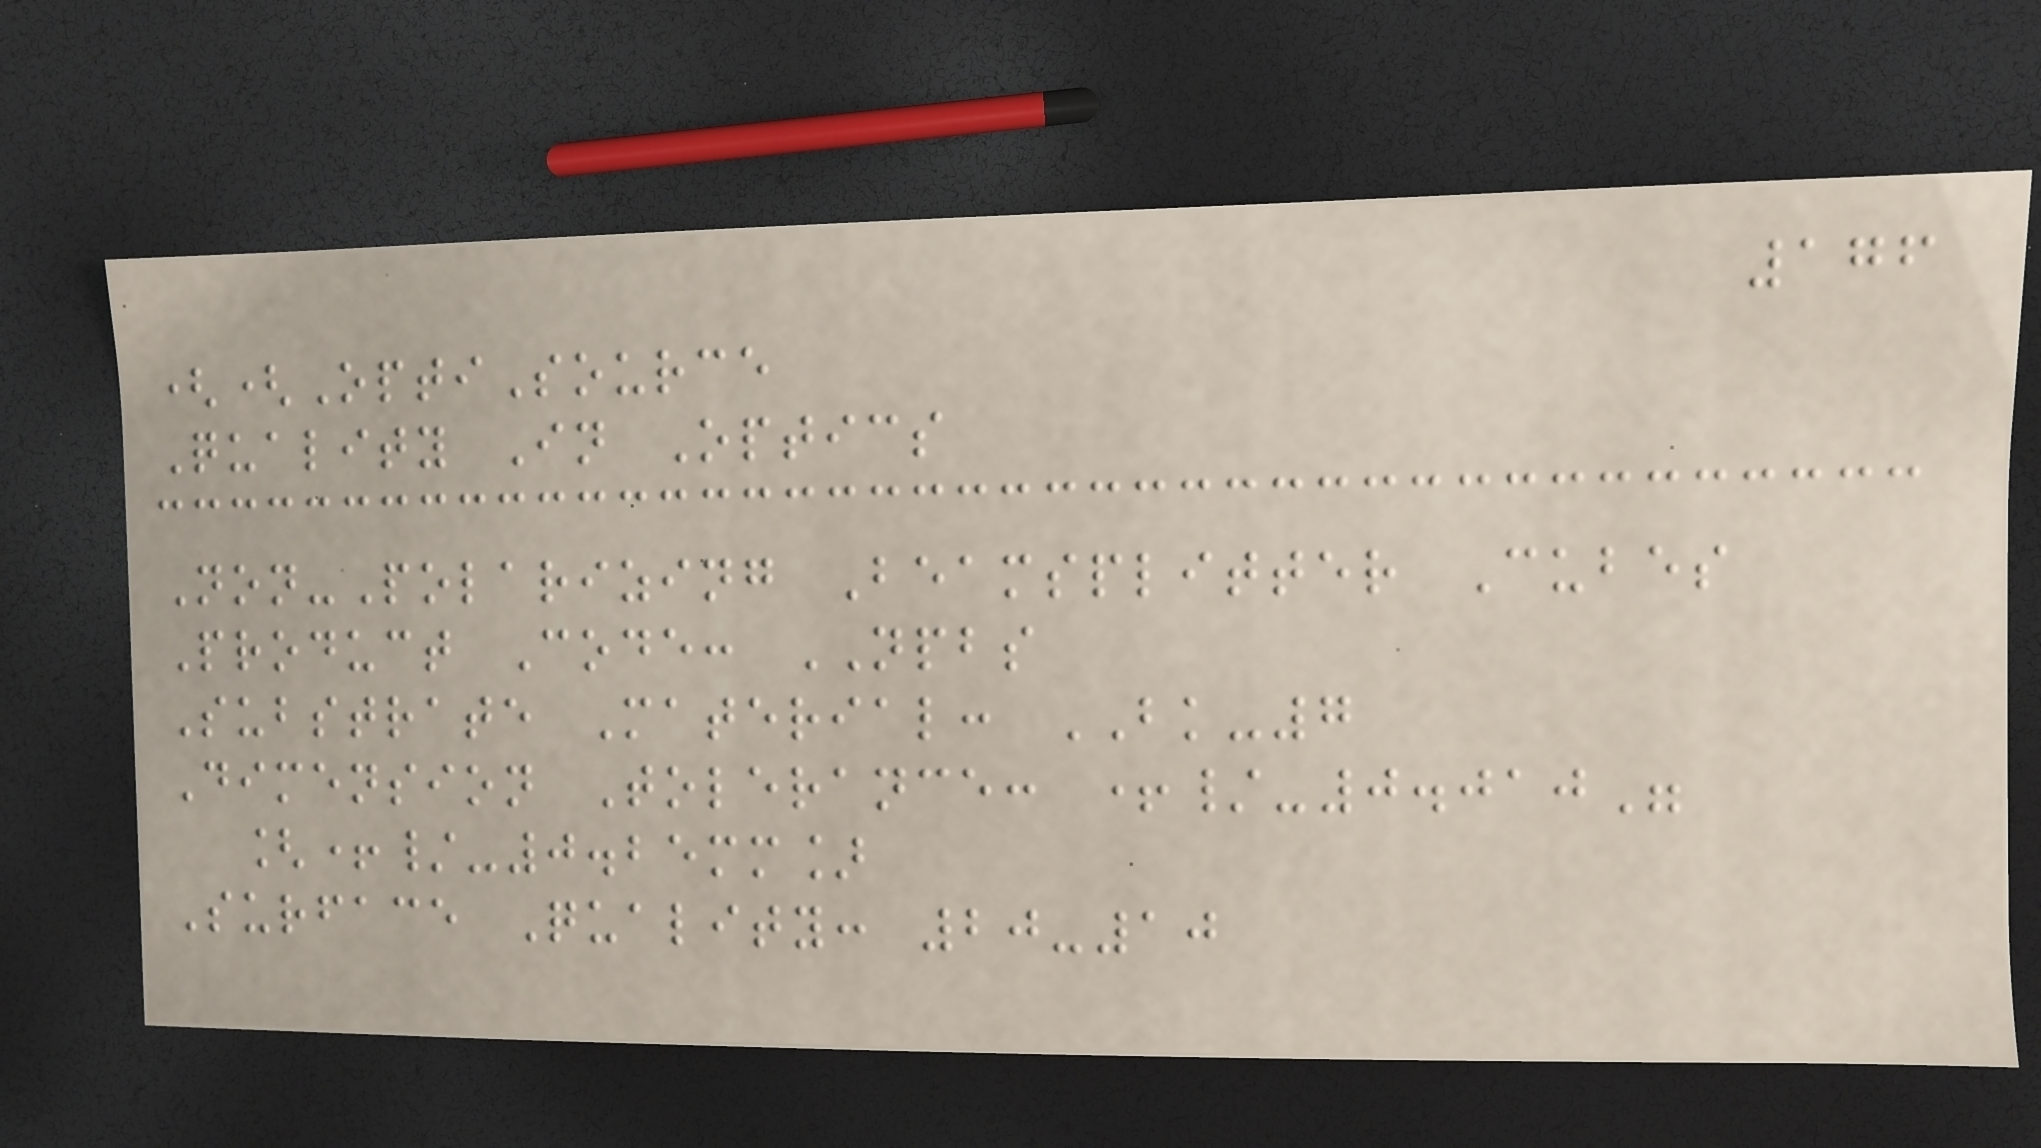176
((OptiSource
Quality In Optics
Non-Polarizing Beamsplitter Cubes
Product Code: NPBS
Substrate Material: BK-7
Dimension Tolerance: +/-0.010"
[+/-0.25mm]
Surface Quality: 20-10
